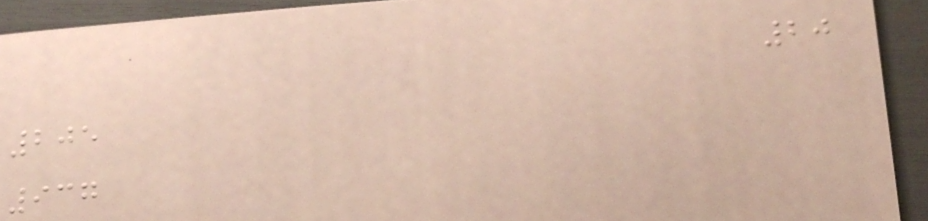20
205
937
